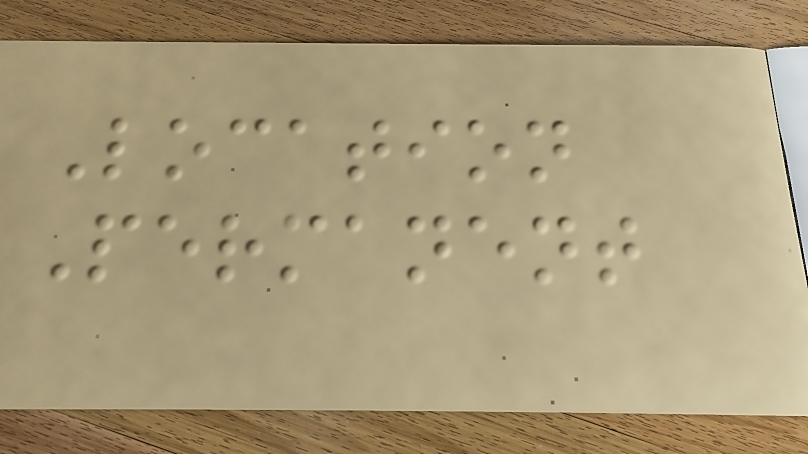Location
Permanent
